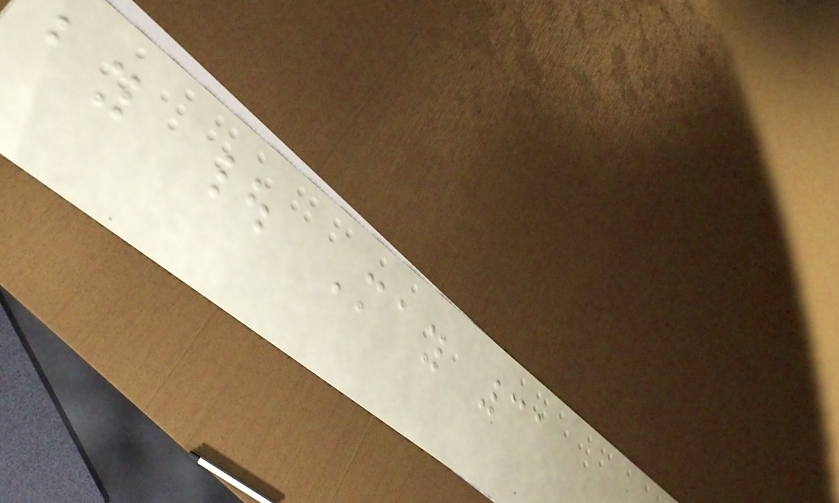by | May 31
